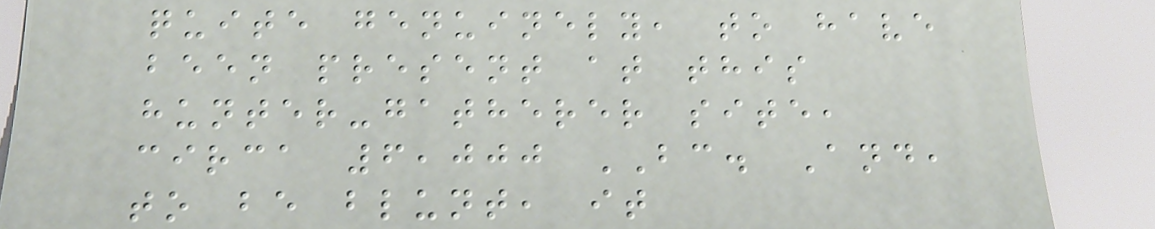quite genuinely, to have
been present at this
hunter-gatherer site,
circa 6,000 BC. And,
to be blunt, it
